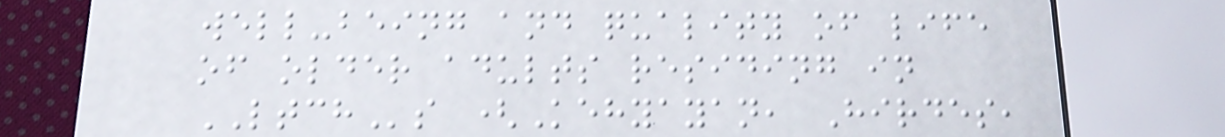well-being and quality of life
of older adults residing in
LTCHs (Kehyayan, Hirdes,
